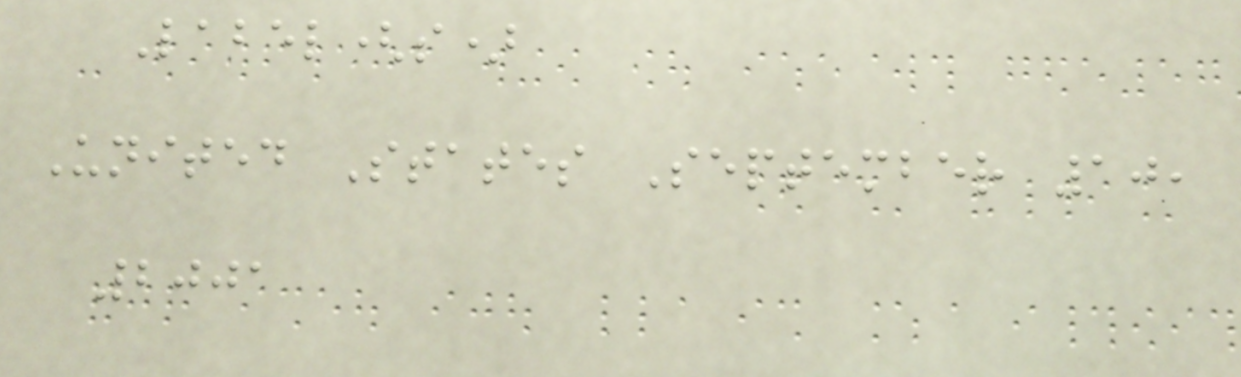Label(s)
United States September 10,
2001
